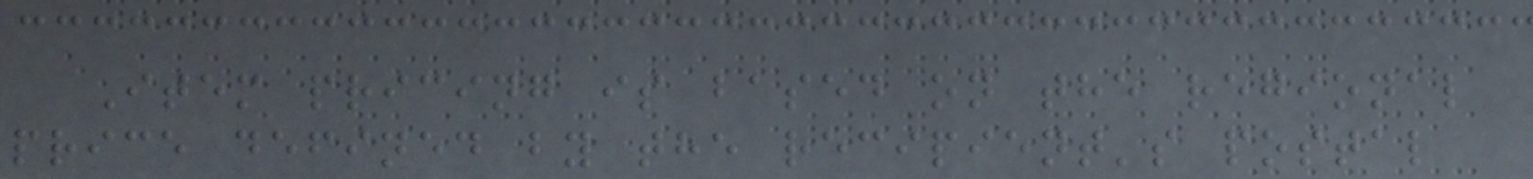Item pricing is based on the regional
price defined by the recipient's postal
